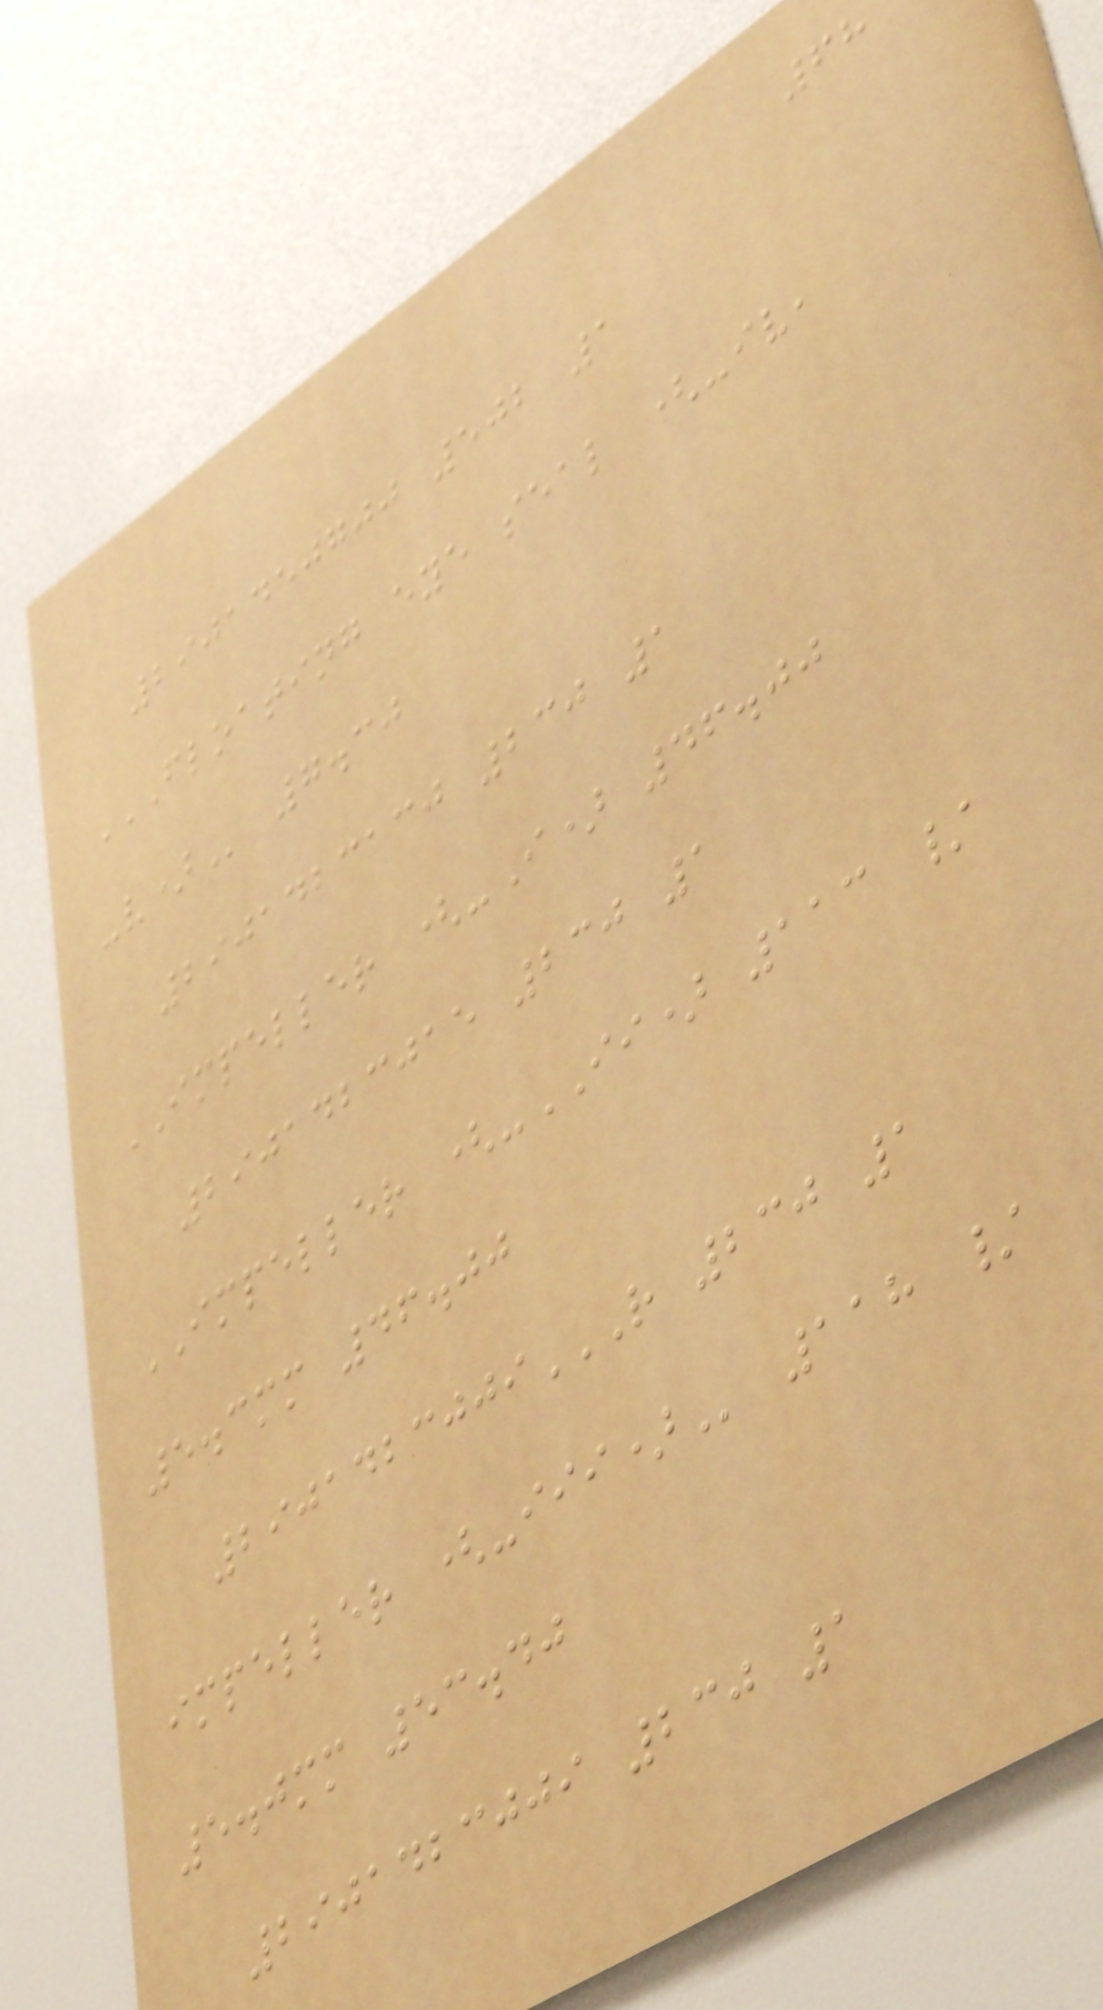68
2901450700 502 1
FLOATING EYE SEAL (-IV,
-V) 7.30
2901423130 230 1
IMPELLER (-I) 46.00
2901423015 230 1
IMPELLER (-II) 113 /
5.3mm 46.00
2901423009R 230 1
IMPELLER (-III) 118 /
5.0mm 53.40
2901423009 230 1
